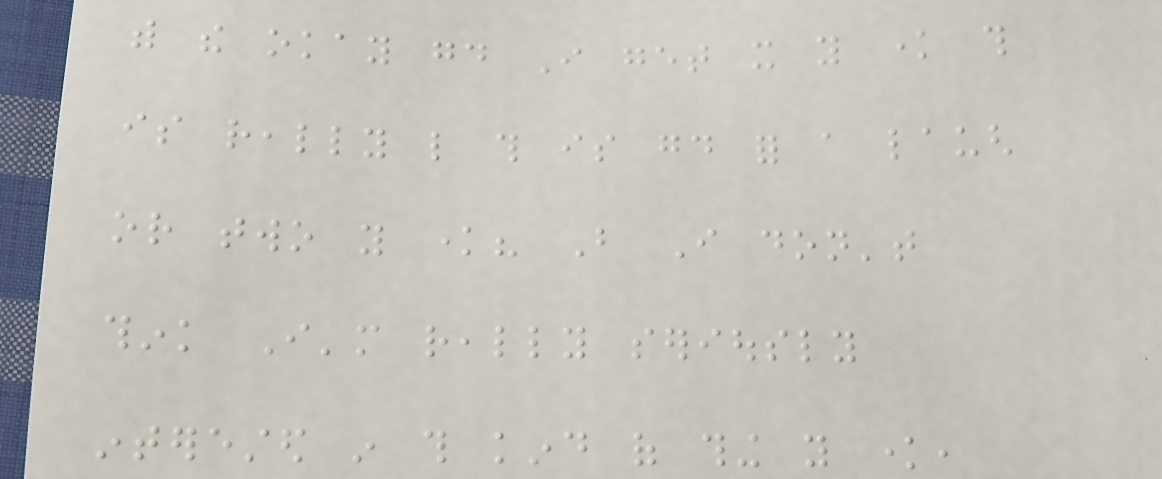with the okay good I get it you know this
is really like this is good for a laugh
or two you know? But I don't
think I'm really seriously
interested in this kind of thing you know,
